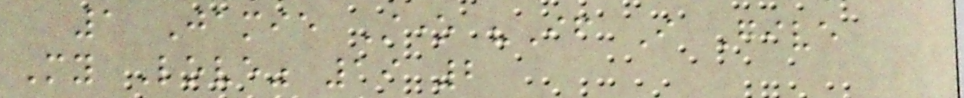1 Jamie Stone "If I Give
My Love" 19 2
